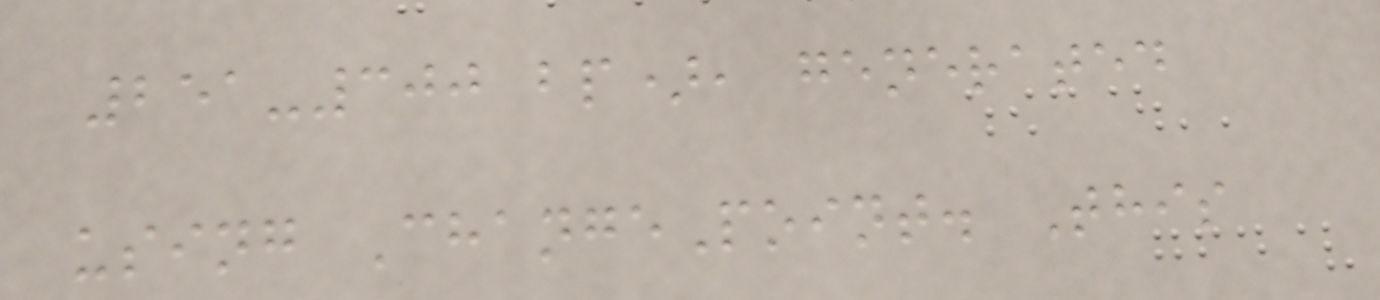251-300 bp), generated
using ChangePoint. This
